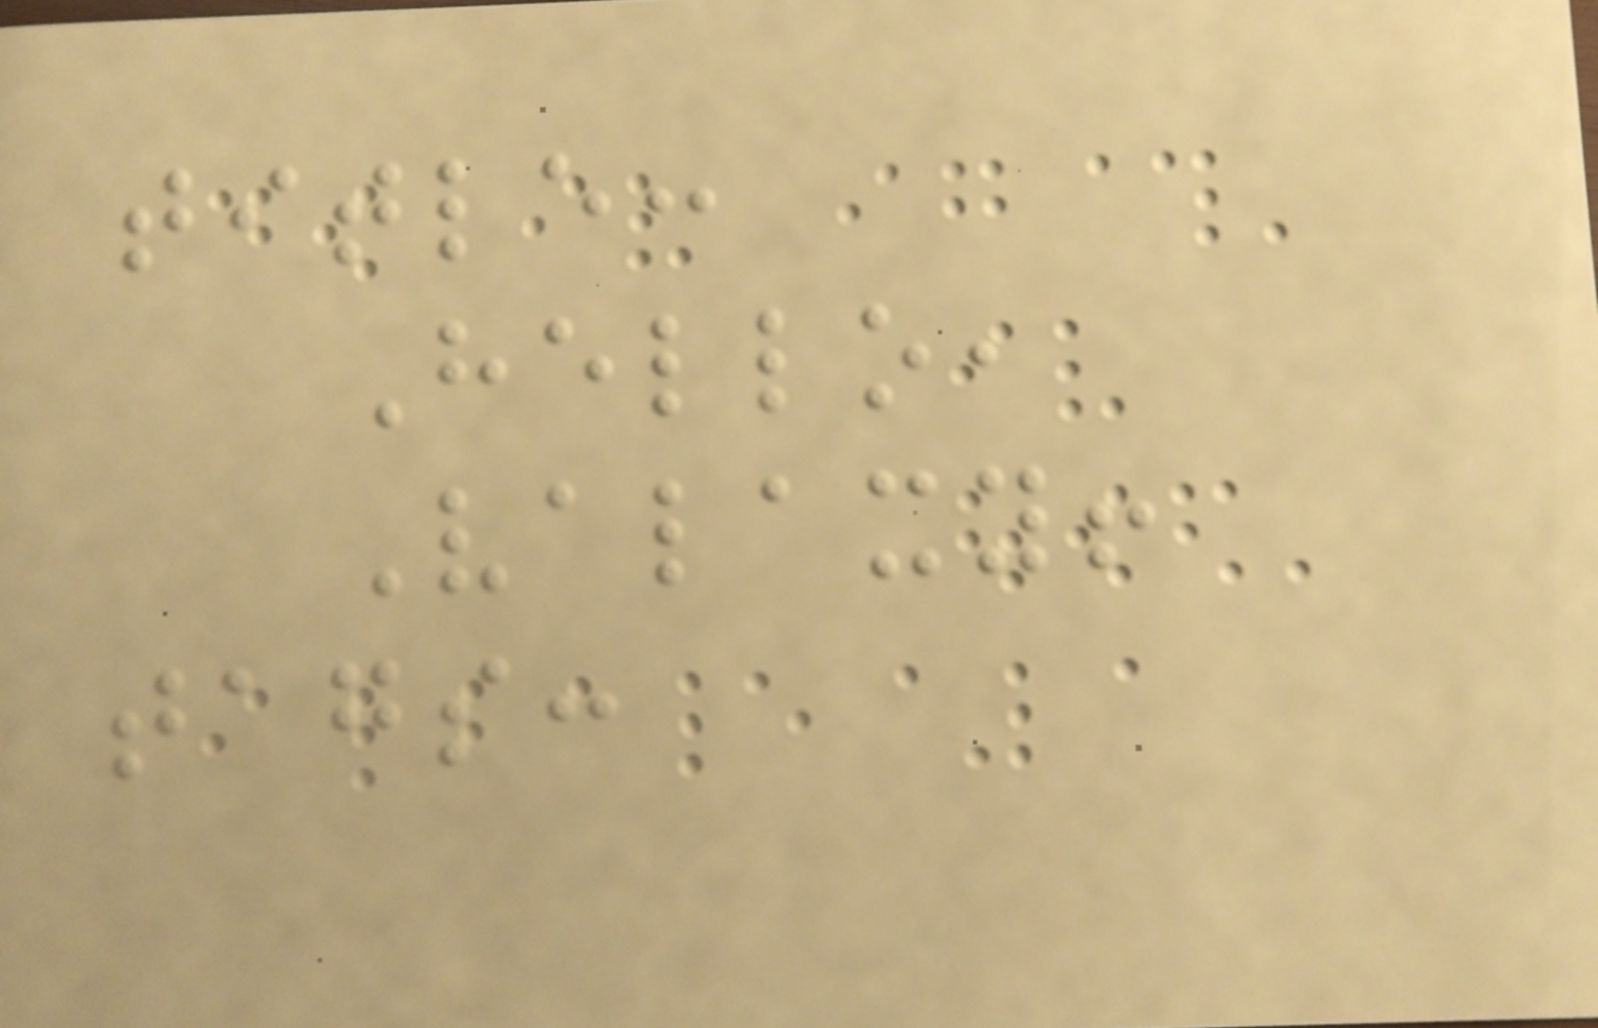title:
Hello,
Valaxy!
tags:
